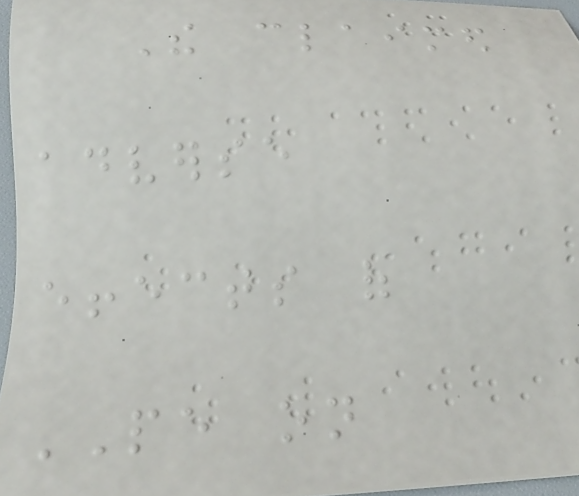The claimed
adverse
effects of
PE on
